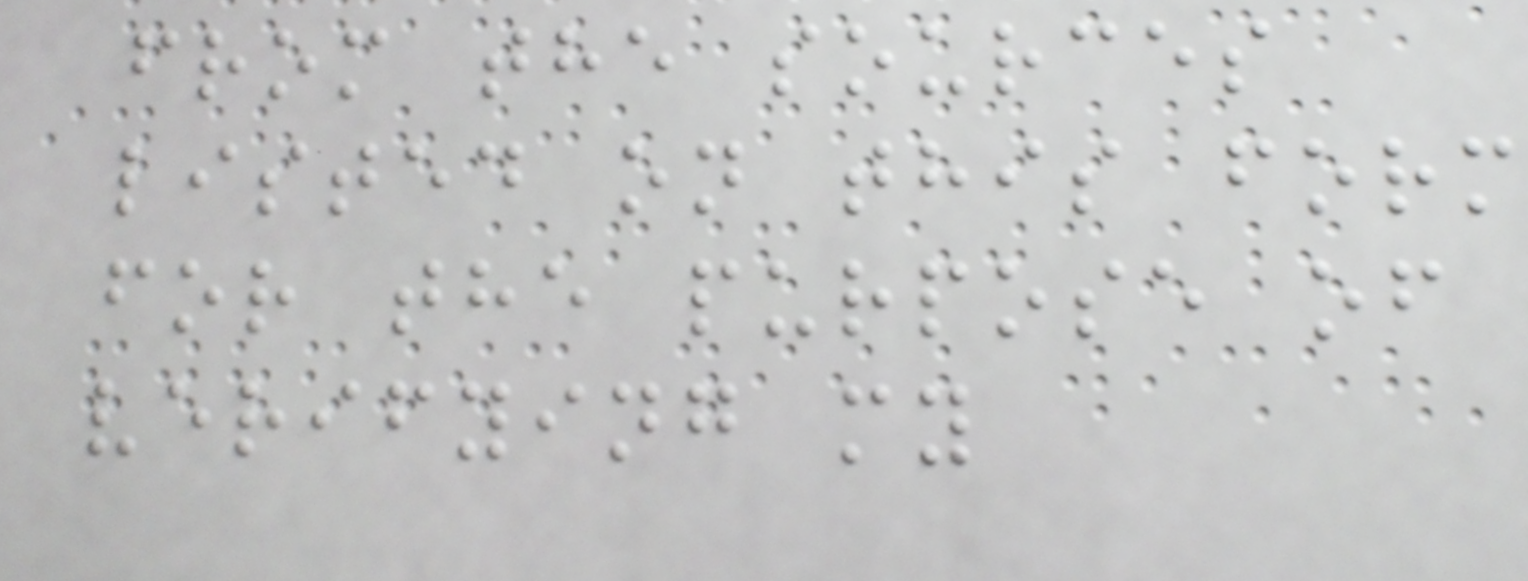from the sources
listed on this form
for the purpose of
verifying my
